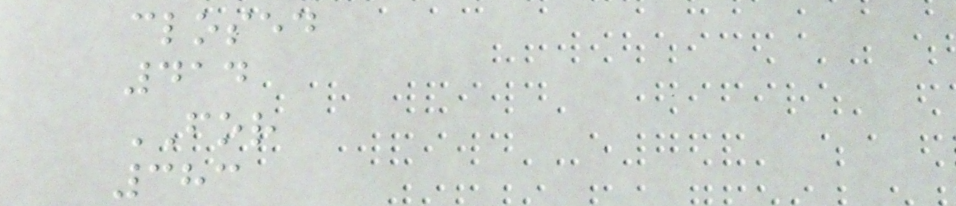closed
414
FOR
383
